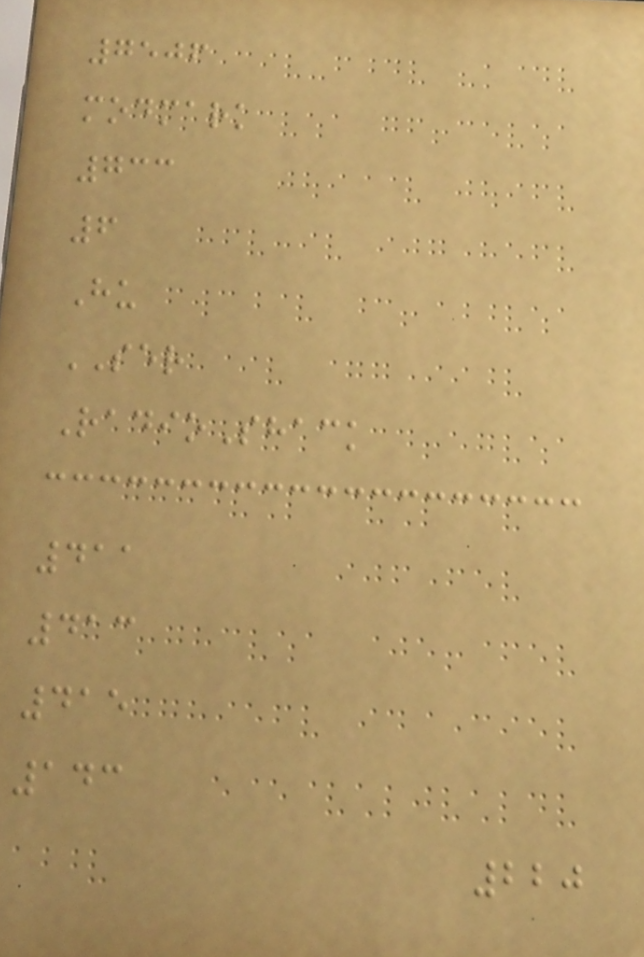7506
modmark
733
6
Hu
SER
RadioShack
411
413
415
143
220
